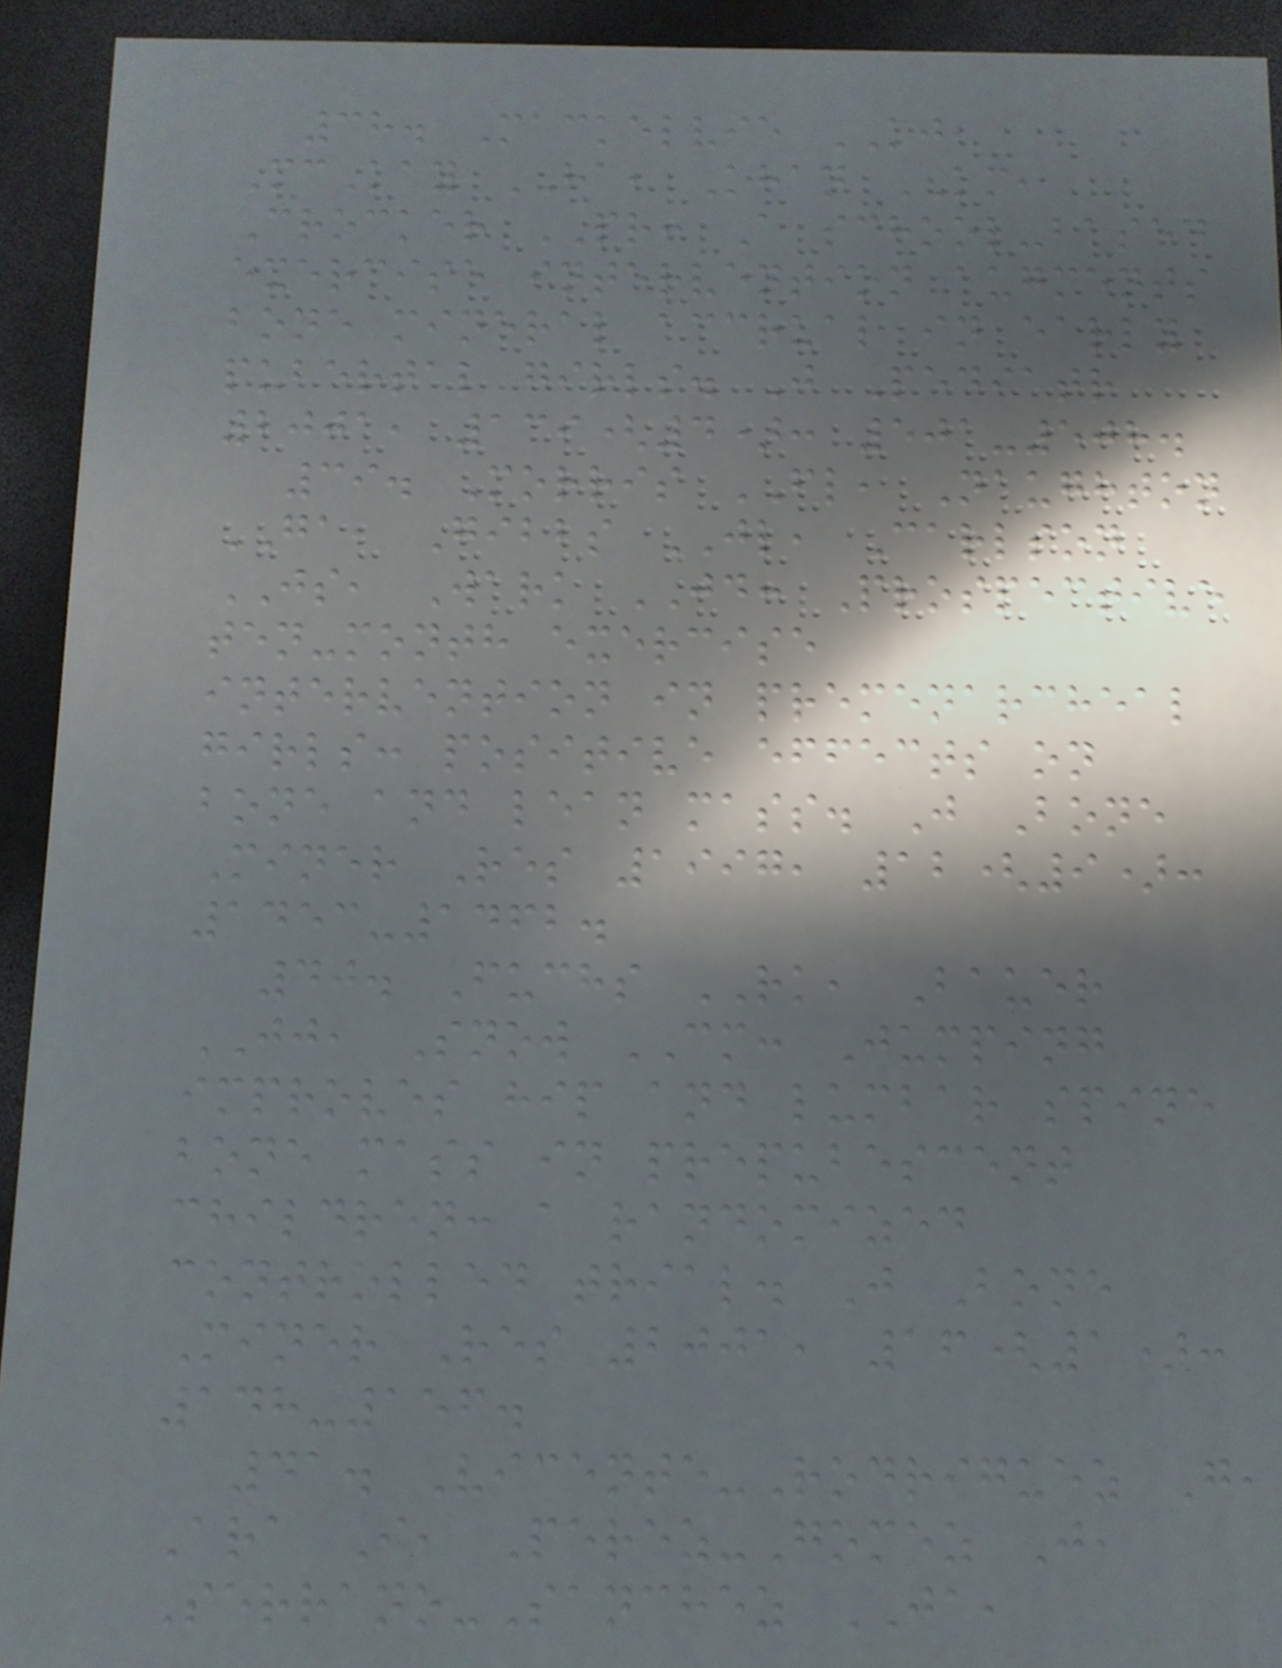38. Mackelvie KJ,
McKay HA, Khan KM,
Crocker PR: A school-based
exercise intervention augments
bone mineral accrual in early
pubertal girls. J Pediatr
2001, 139(4): 501-508.
39. Morris FL, Naughton
GA, Gibbs JL, Carlson
JS, Wark JD: Prospective
ten-month exercise
intervention in premenarcheal
girls: positive effects on
bone and lean mass. J Bone
Miner Res 1997, 12(9):
1453-1462.
40. Fuchs RK, Bauer
JJ, Snow CM: Jumping
improves hip and lumbar spine
bone mass in prepubescent
children: a randomized
controlled trial. J Bone
Miner Res 2001, 16(1):
148-156.
41. Vicente-Rodriguez G,
Ara I, Perez-Gomez J,
Serrano-Sanchez JA,
